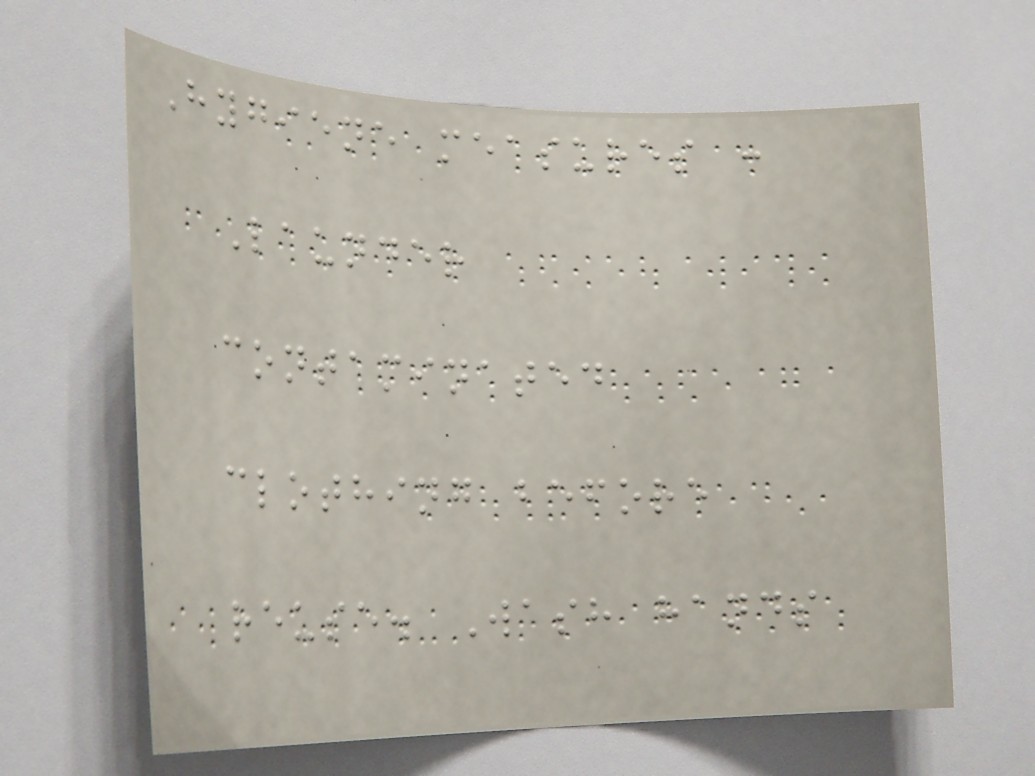Hygiene measures :
Launder
contaminated
clothing before
reuse. Wash hands
